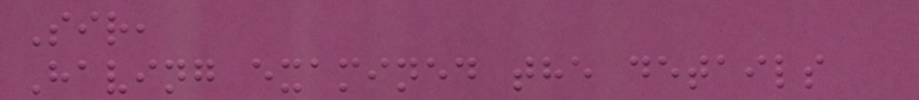Sir,
Having examined the details
